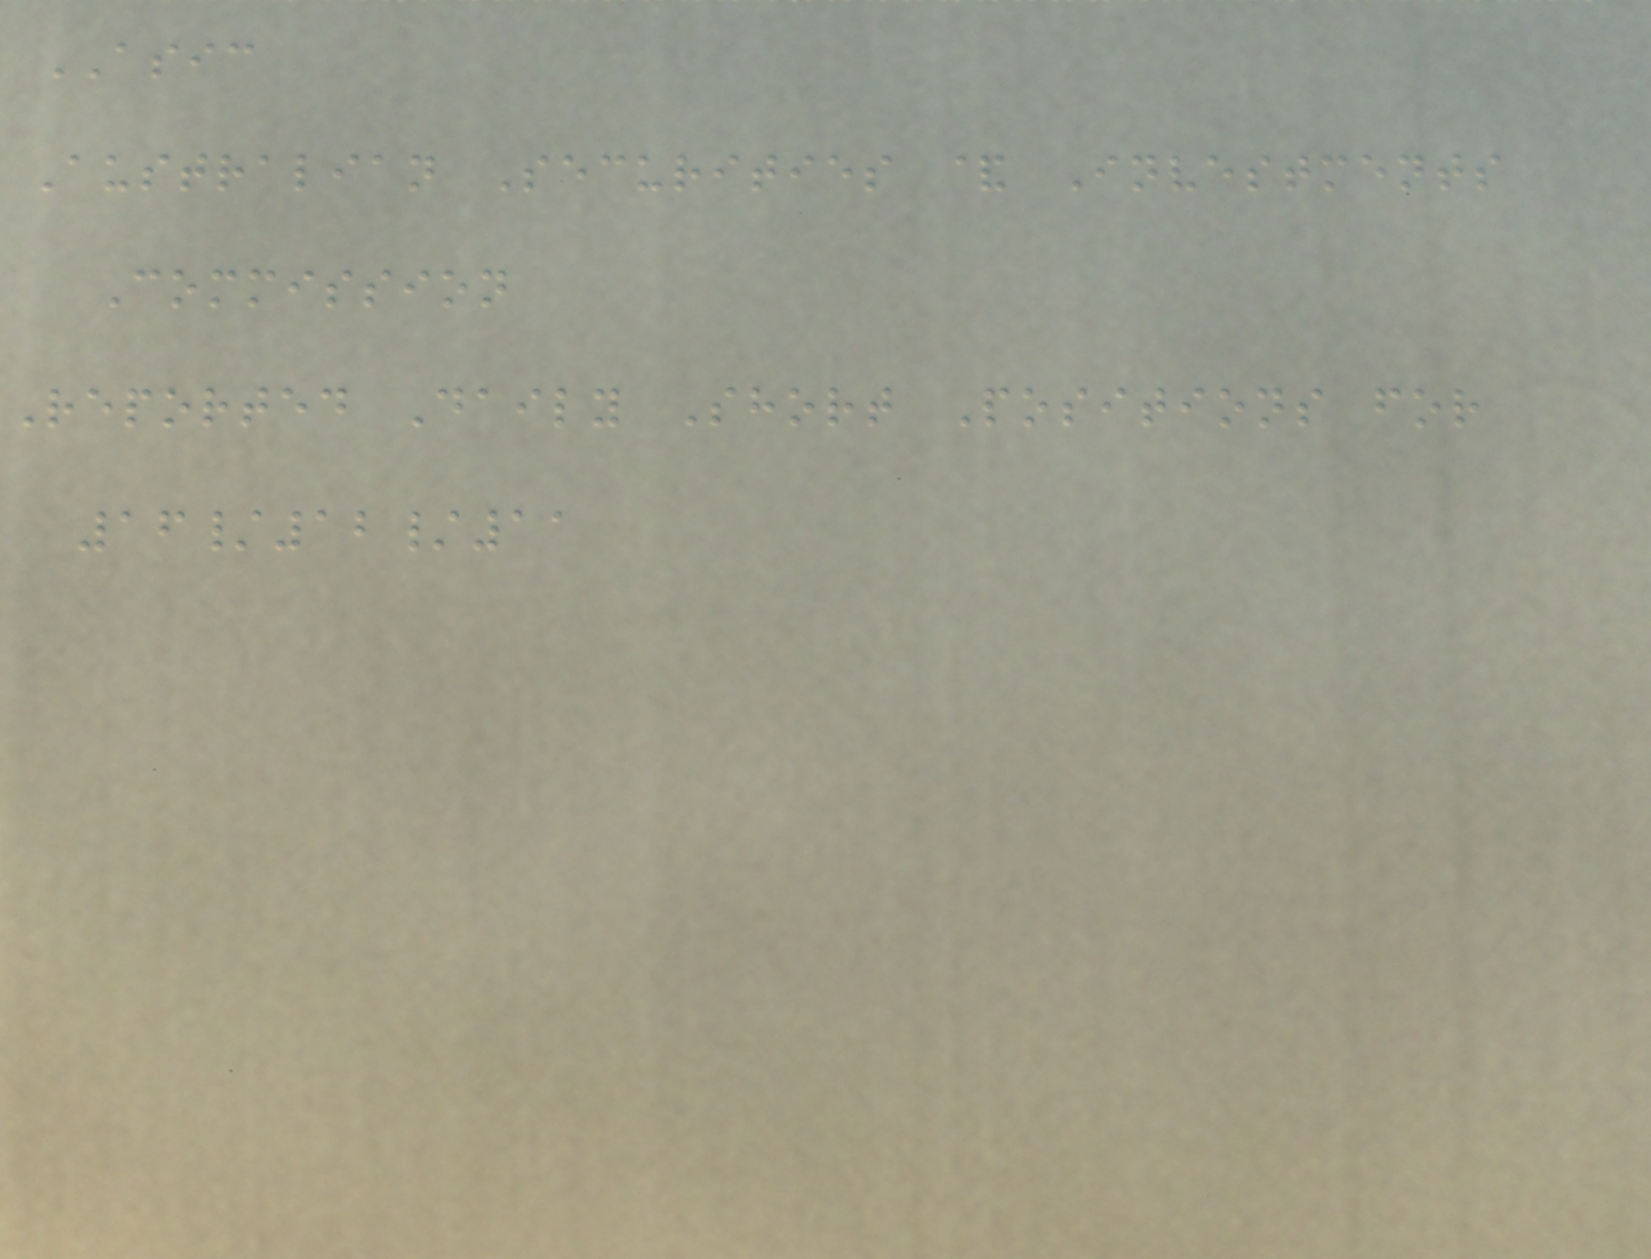ASIC
Australian Securities & Investments
Commission
Reported Daily Short Positions for
16/12/11
